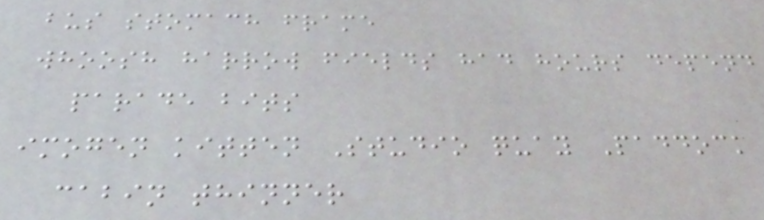bus stomach frame
whoosh harrow fields had hours depend
parade bits
imogen kitten Studio quay Paddock
cabin thinner
